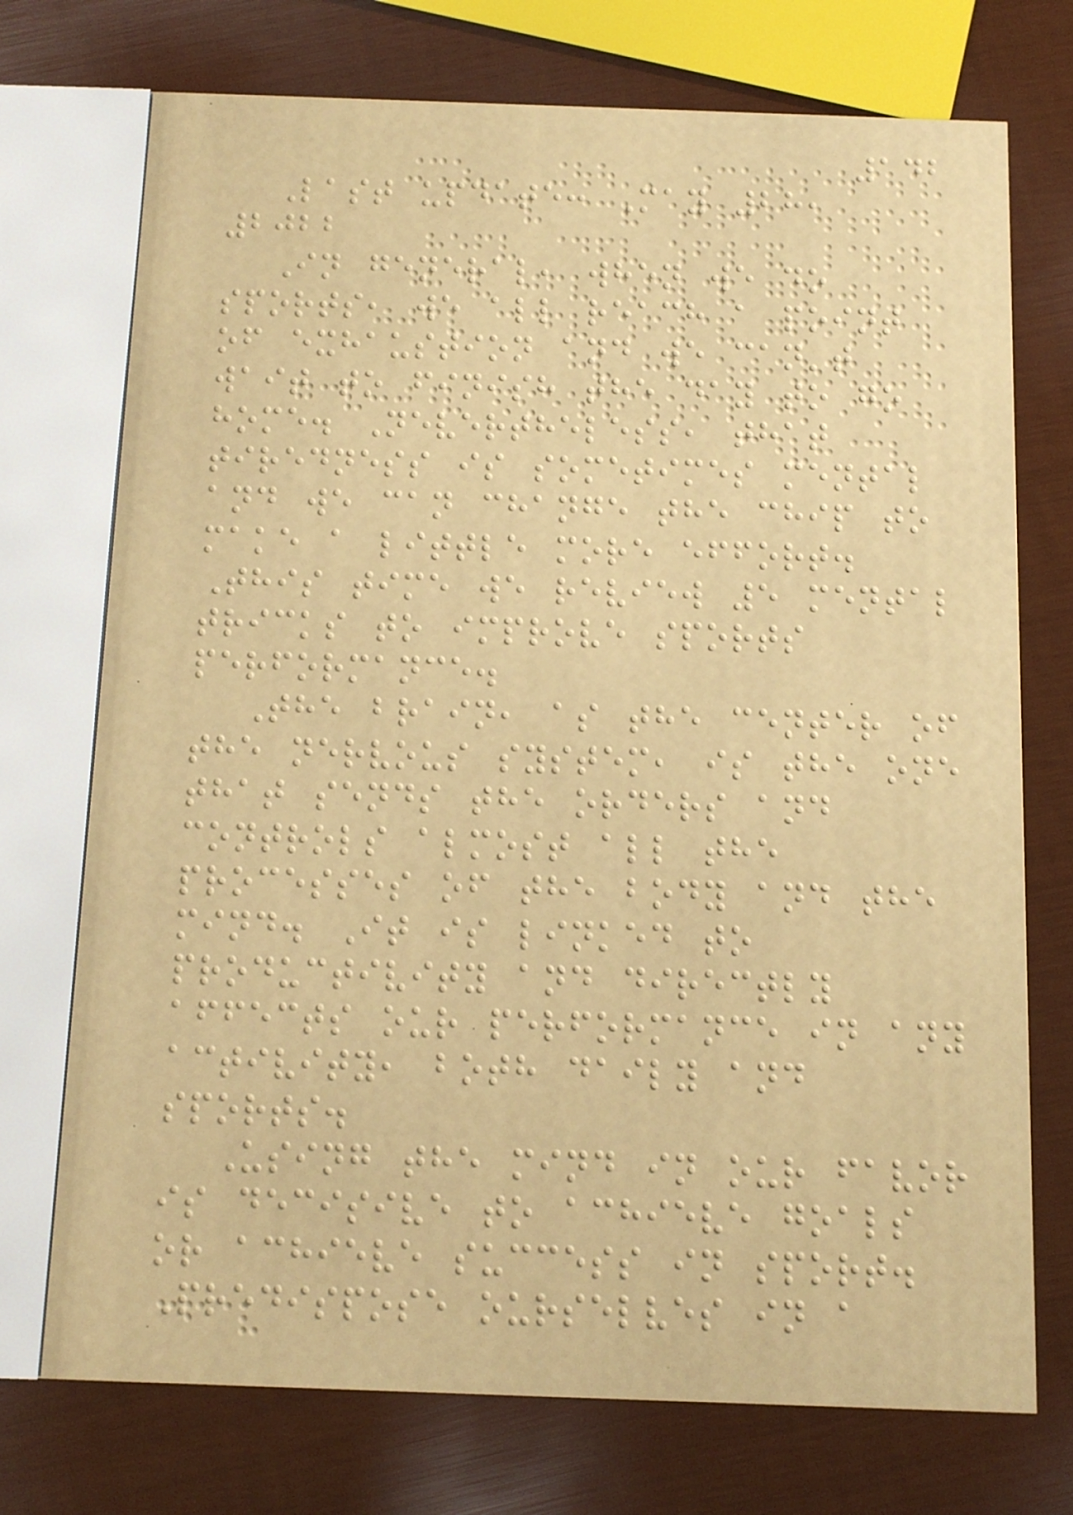142
Last update: May 28,
2022
In general, when we do
sports, we all reach a point
of exhaustion and we can't
wait to finish the day to go
home. Nevertheless, that
tiredness is sometimes mental
and we can change the chip to
make a little more effort.
This time we review 5 mental
tricks to improve sports
performance.
The brain, as the center of
the nervous system, is the one
that sends the orders and
controls almost all the
processes of the body and the
mind. It is linked to
productivity and directly
affects our performance in any
activity, both daily and
sports.
Using the mind in our favor
is decisive to achieve goals
or achieve success in sport.
Predispose ourselves in a
